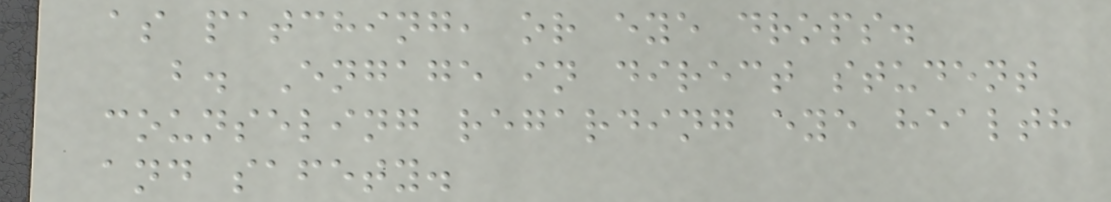as patching, or eye drops.
b. Engage in direct student
counseling regarding eye health
and safety.
